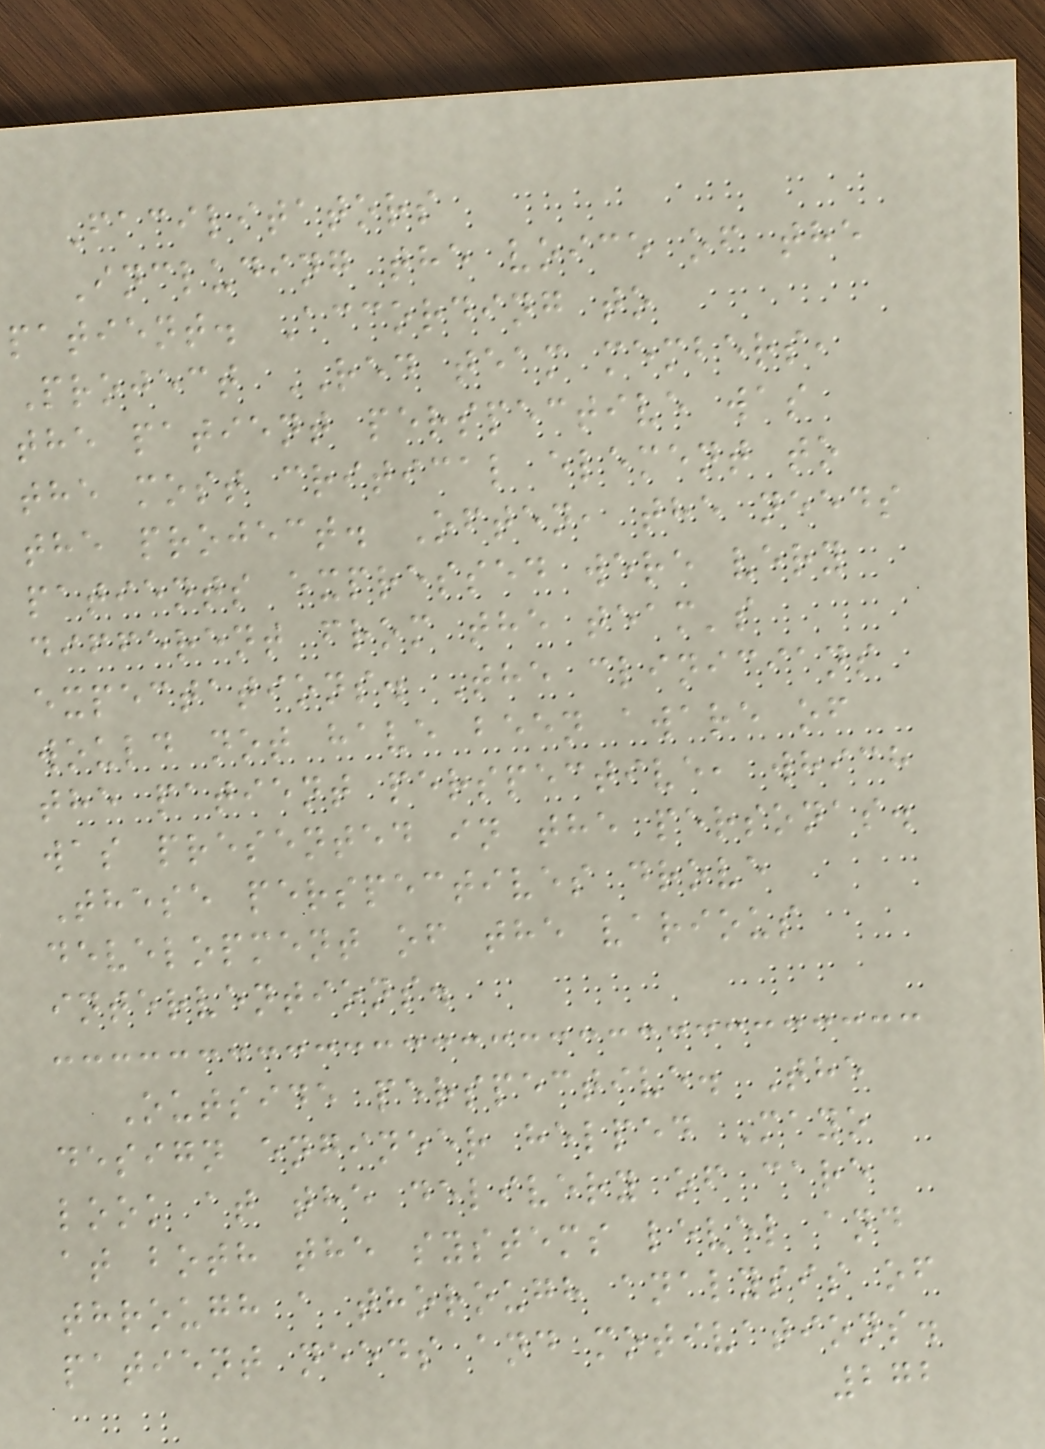Facilitators
Including the voice of the
patient. According to
Project RED team members,
the patient perspective was
the most critical element to
the project. Often, the needs
patients expressed were very
different from the team's
expectations. The clinicians
would not have been aware of
the patient perspective, which
was presented in the personas.
These perspectives drove
development of the various
interventions.
Outside perspective. The
design engineer helped Mayo
look at the delivery of care
at both the systems level and
through a thorough analysis of
patient needs and motivations.
272
